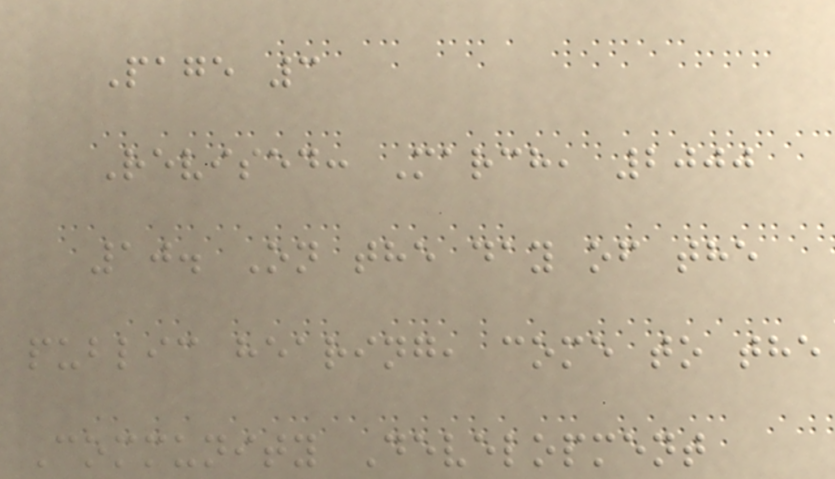Page 3
Revised: March, 2000
10. On the day of the
public hearing, come to the
Community Development
